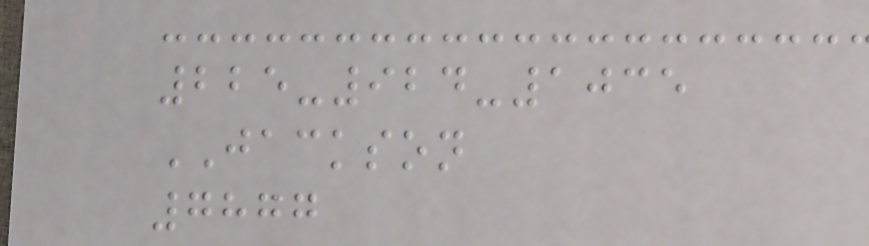225-924-1035
JACKSON
7877
